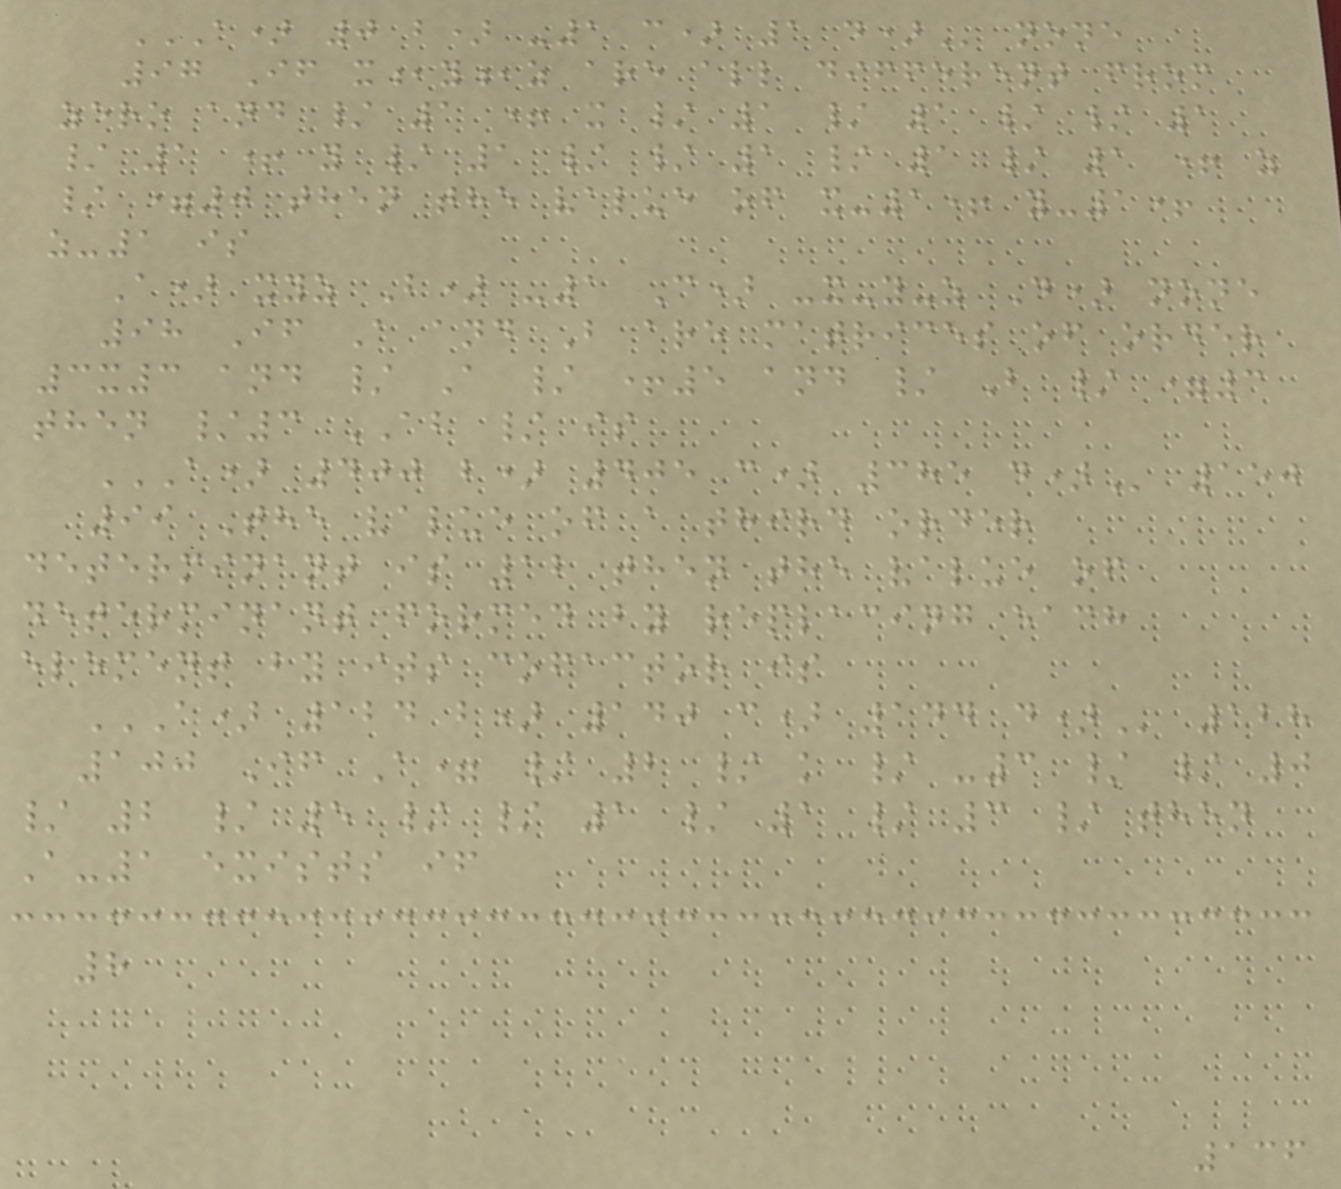A) 0 B) -1 C) 1 D) none
97 If x,y,z are all different from
zero and / 1 + x / 1 / 1 / / 1
/ 1 + y / 1 / / 1 / 1 / 1 + z
/ =0 then the value of x-1+ y-1+
z-1 is
A) xyz B) -1 C) -x-y-z D) none
98 If A and B are matrices of order
3x3 and / A / +5 and / B / =3
then /3 AB / is
A) 400 B) 405 C) 385 D) 150
99 The value of a third order
determinant is 12 then the value of
determinant formed by replacing each
element by its cofactor is
A) 124 B) 140 C) 144 D) 128
100 If A= / 2 / k / -3 / / 0
/ 2 / 5 / / 1 / 1 / 3 / then
A-1 exists if
8
136
